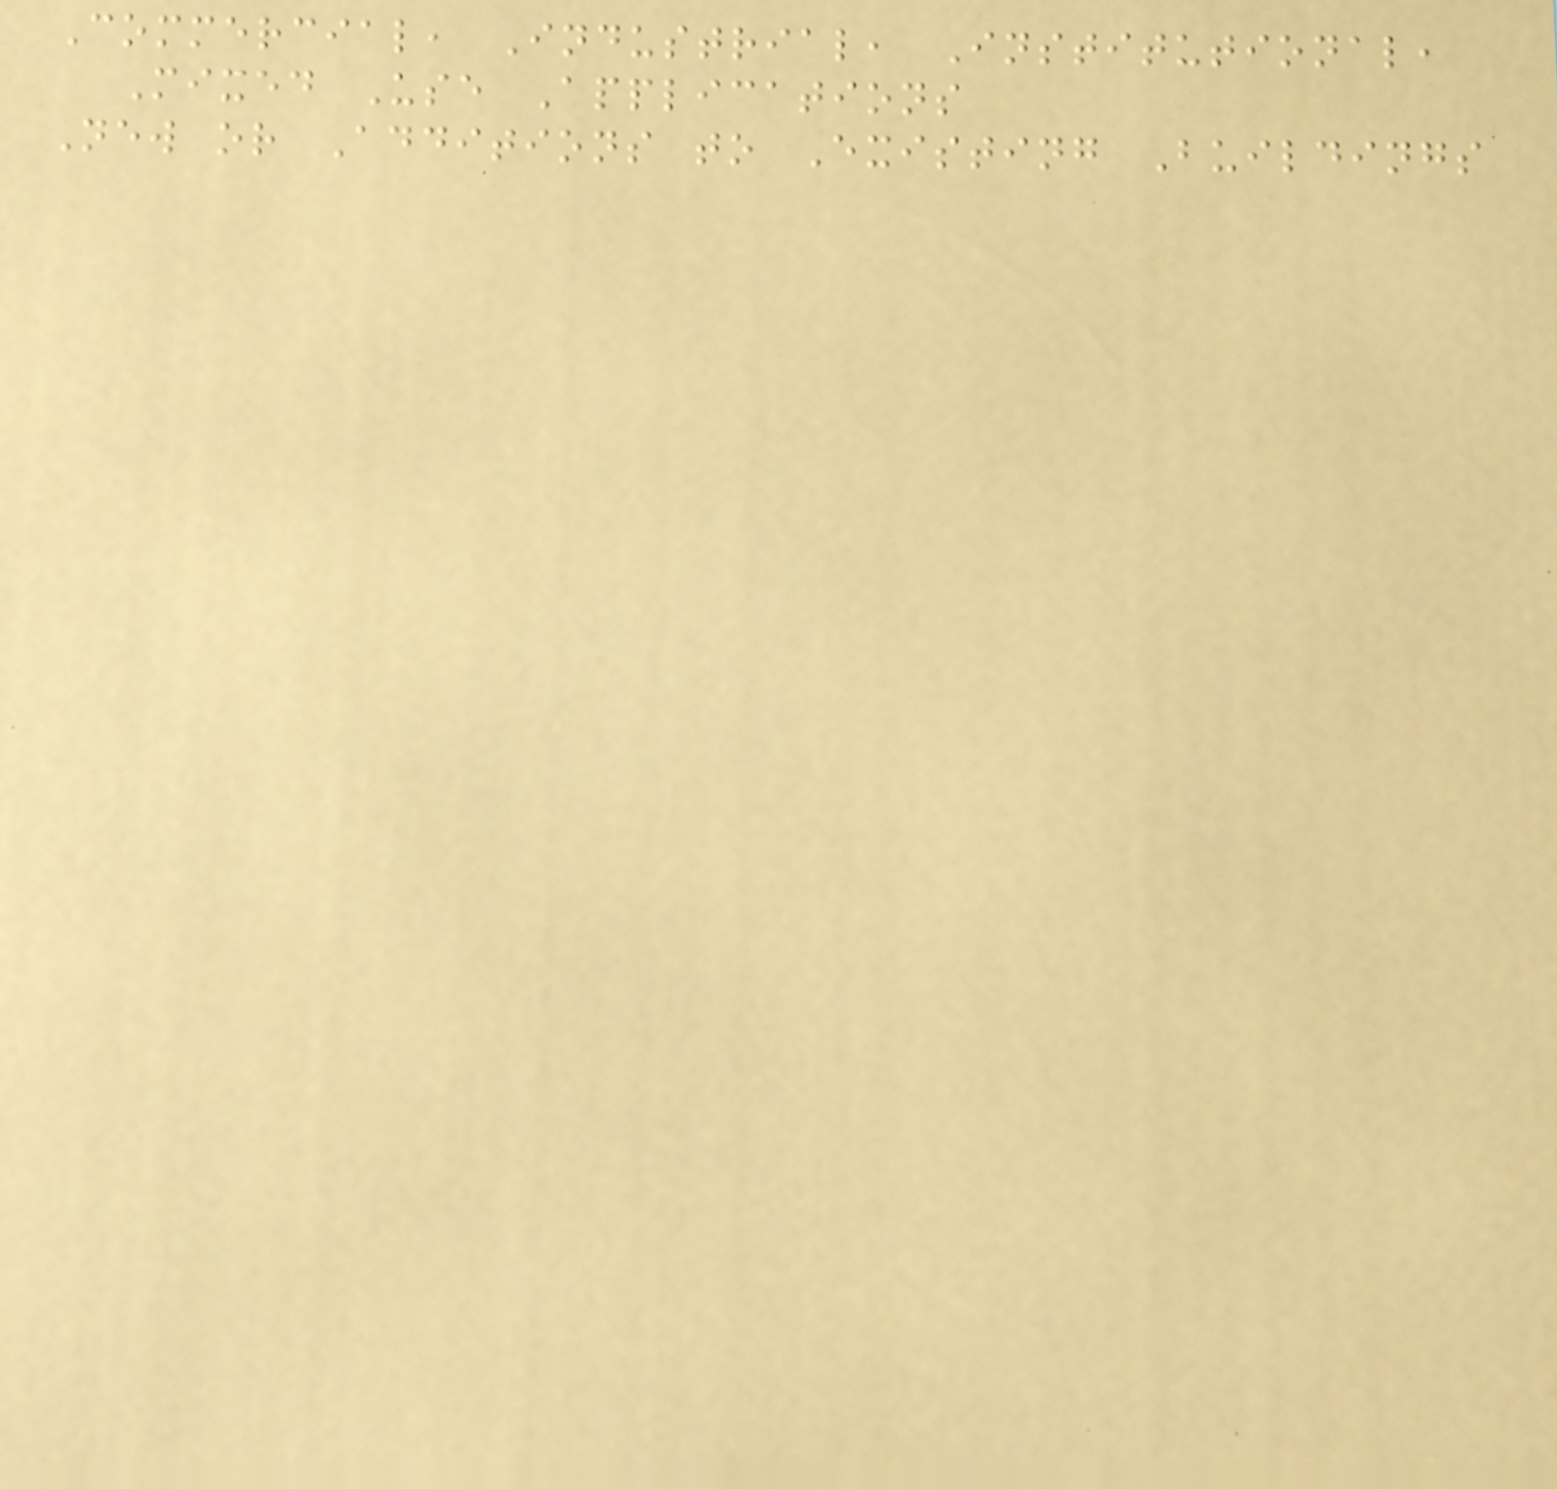Commercial, Industrial, Institutional,
Mixed Use Applications
New or Additions to Existing Buildings
